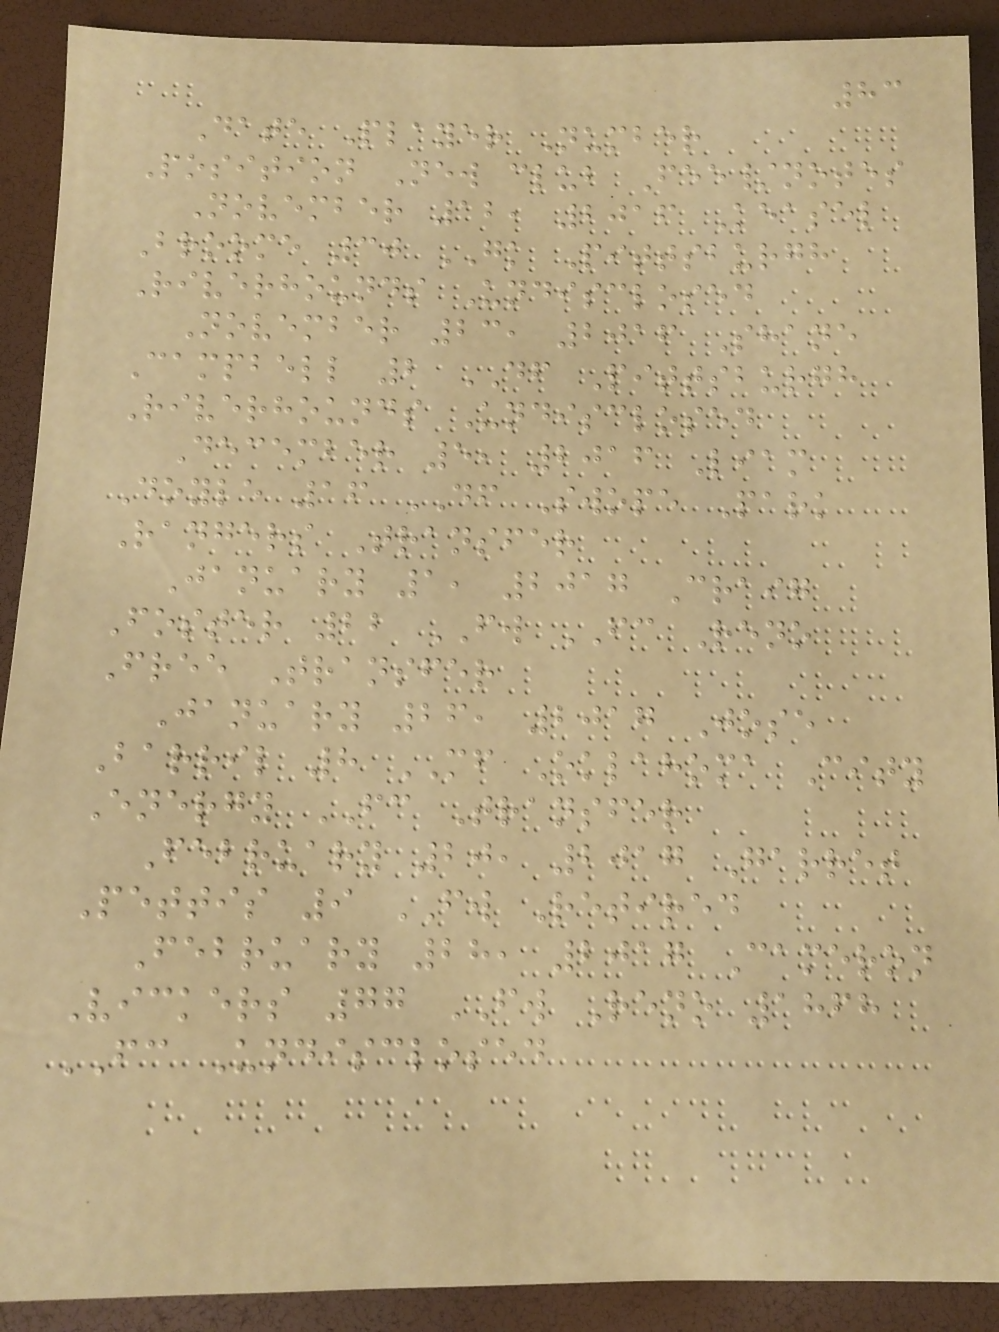83
Date Player Number
Position New club Fee/notes
November 12, 2016 Keasel
Broome 30 GK Pittsburgh
Riverhounds Undisclosed
November 23, 2016 Shane
Campbell 2 DF Pittsburgh
Riverhounds Undisclosed
December 5, 2016 Liam
Doyle 16 DF Swope Park
Rangers Transfer
January 1, 2017 Craig
Foster 22 FW FC Reno
Free Transfer
January 26, 2017 Jose
Barril 8 MF Oklahoma City
Energy FC Transfer
February 20, 2017 Garret
Pettis 9 FW Retired
February 28, 2017 Cameron
Vickers 77 FW Reno 1868
FC Undisclosed
